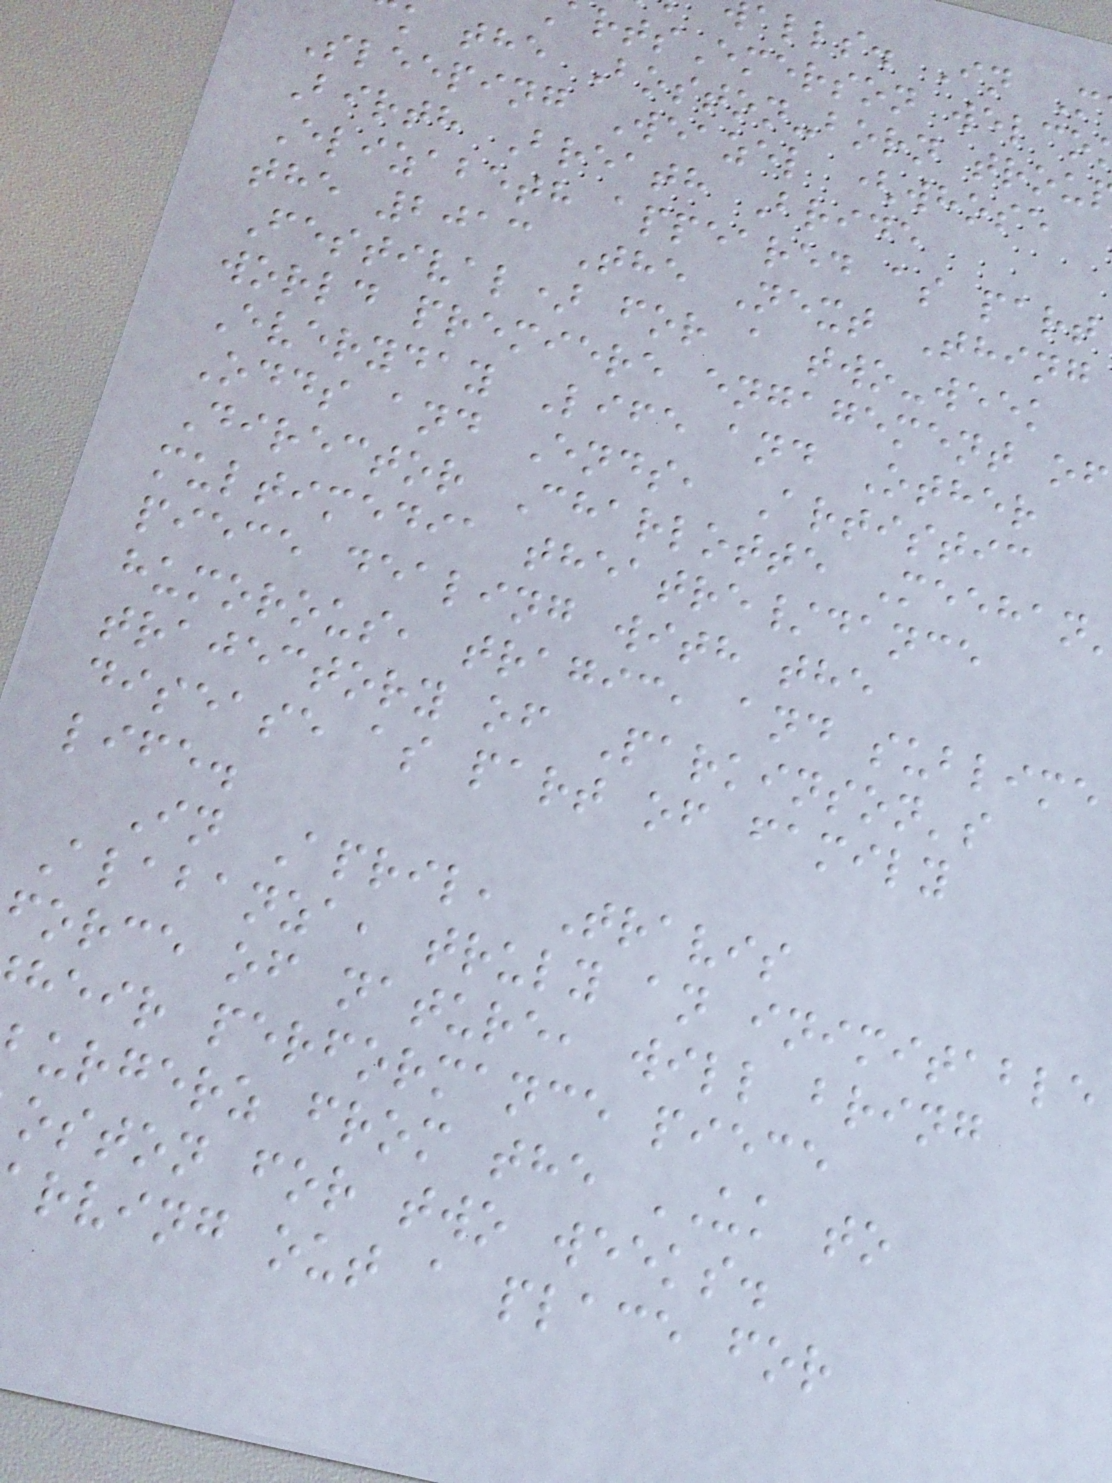alls. In M
rtsEmerson welco
k the Boston-born trou
Sleeping Weazel (whose
Birth Breath Bride
Elizabeth appeared as part
the 2013 The Next Thing
Festival) for a two-week
world premiere engagement of
Everyday Life and Other
Odds and Ends, Artistic
Director Charlotte Meehan
multimedia theatre/dance
piece dealing with the
humorous, tragic, and sublime
trajectory of Parkinson's
disease as part of family
life.
In April, Travis
Alabanza, truly an inimitable
force of nature, will bring
heir performance piece
urgerz from the UK to
oston for two weeks.
rving out a place for
